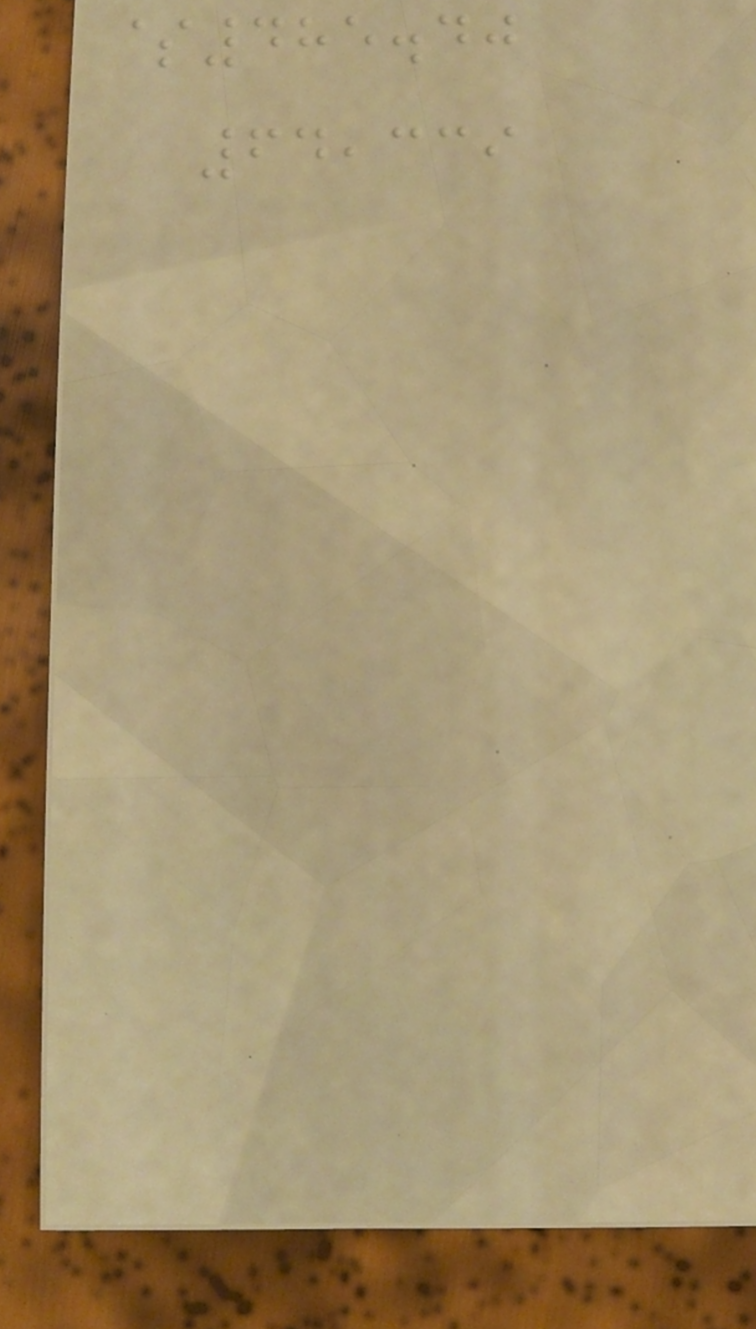$485.40
64,339
